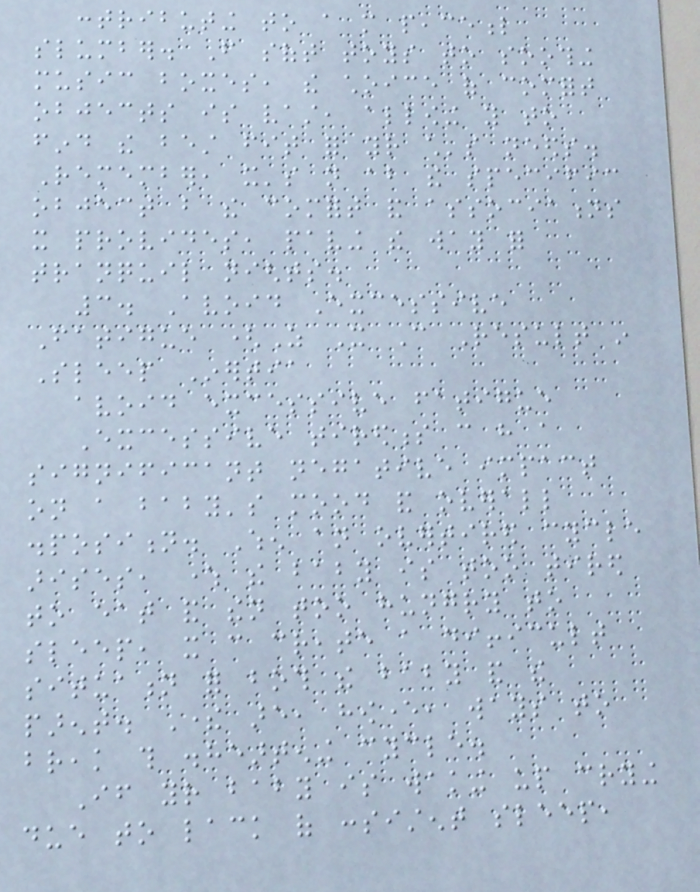contributing to a more peaceful
slumber. From soft toys to soothing
music boxes, the choice of comfort
objects is vast, allowing you to
find the best fit for your child's needs.
Remember, it's not about the specific
object but the comfort and associations
it provides, paving the way for
tranquil nights.
3. Avoid Excessive
Fatigue (As It Can Result in
Sleep Inertia
avoid excessive fatigue
Excessive tiredness can have a
significant negative impact
on a baby's mood and overall
disposition. When an overtired cycle
arises, where the baby is too tired
to eat and then too hungry to
sleep, it can create a difficult
situation for both the baby and the
parent. There are, however, ways to
break this disheartening cycle.
If your baby is waking up crying
due to lack of consistent sleep,
